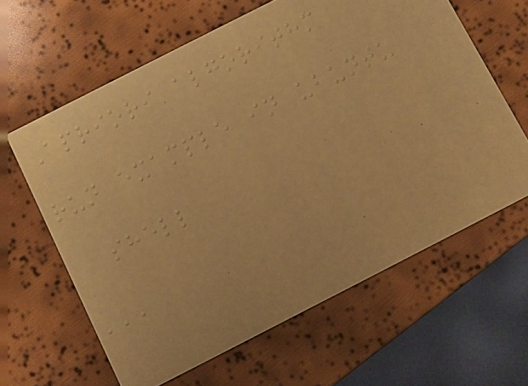Apriori algorithm
run example in ubuntu
shell
'''
